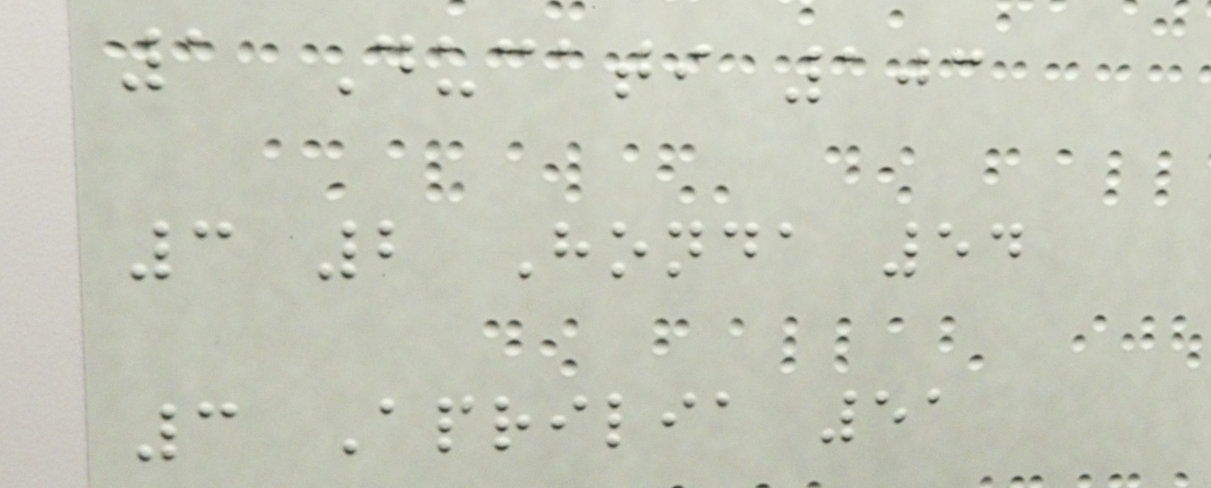1 Ducati 103
3 2 Honda 54
3 Aprilia 51
